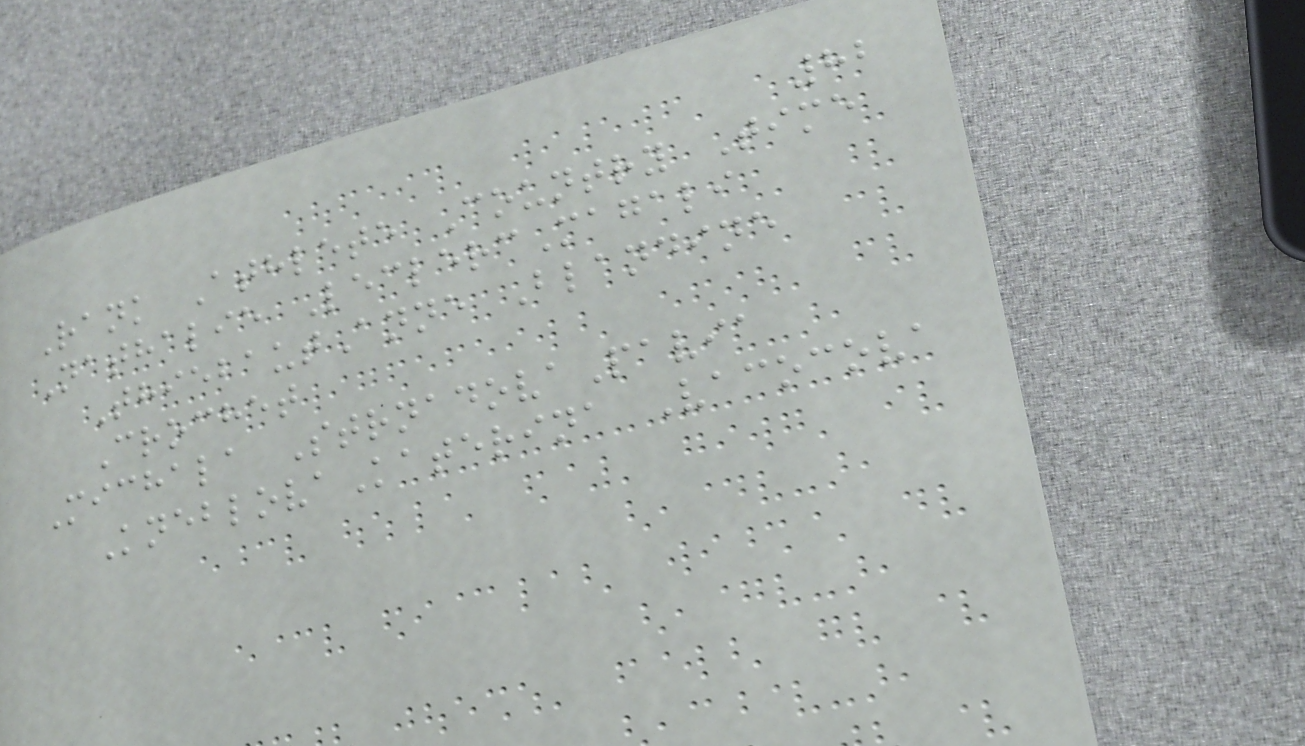82
Rank Athlete Country Time
Nathalie LeclercMagali
ThiebautAnne Blandine
Crochet
Michala StrnadovaPavia
KneblovaKaterina Vacocova
